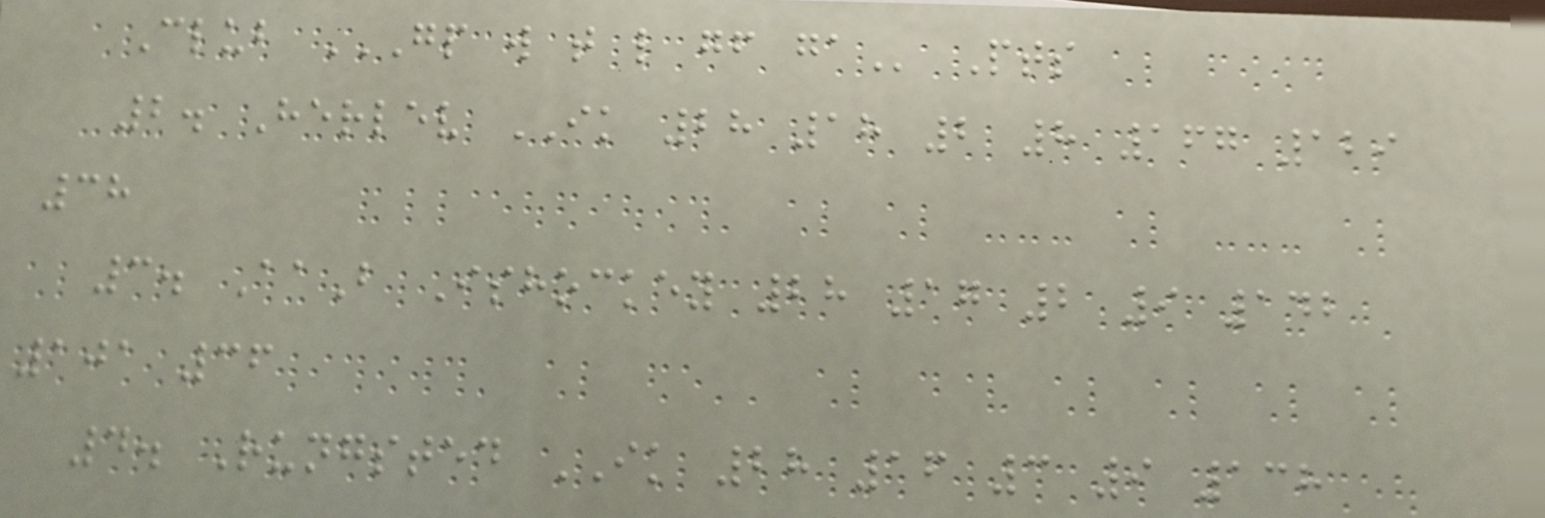Club GP W T L GF GA Pts
2. Herlev IK 28 18 2 8 167 129
38
3. AaB Ishockey 28 17 2 9 142
101 36
4. Rungsted IK 28 16 3 9 138
